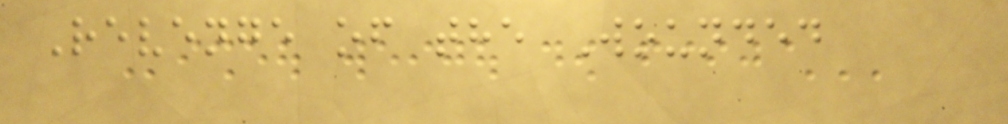Revenge of the Wounded
